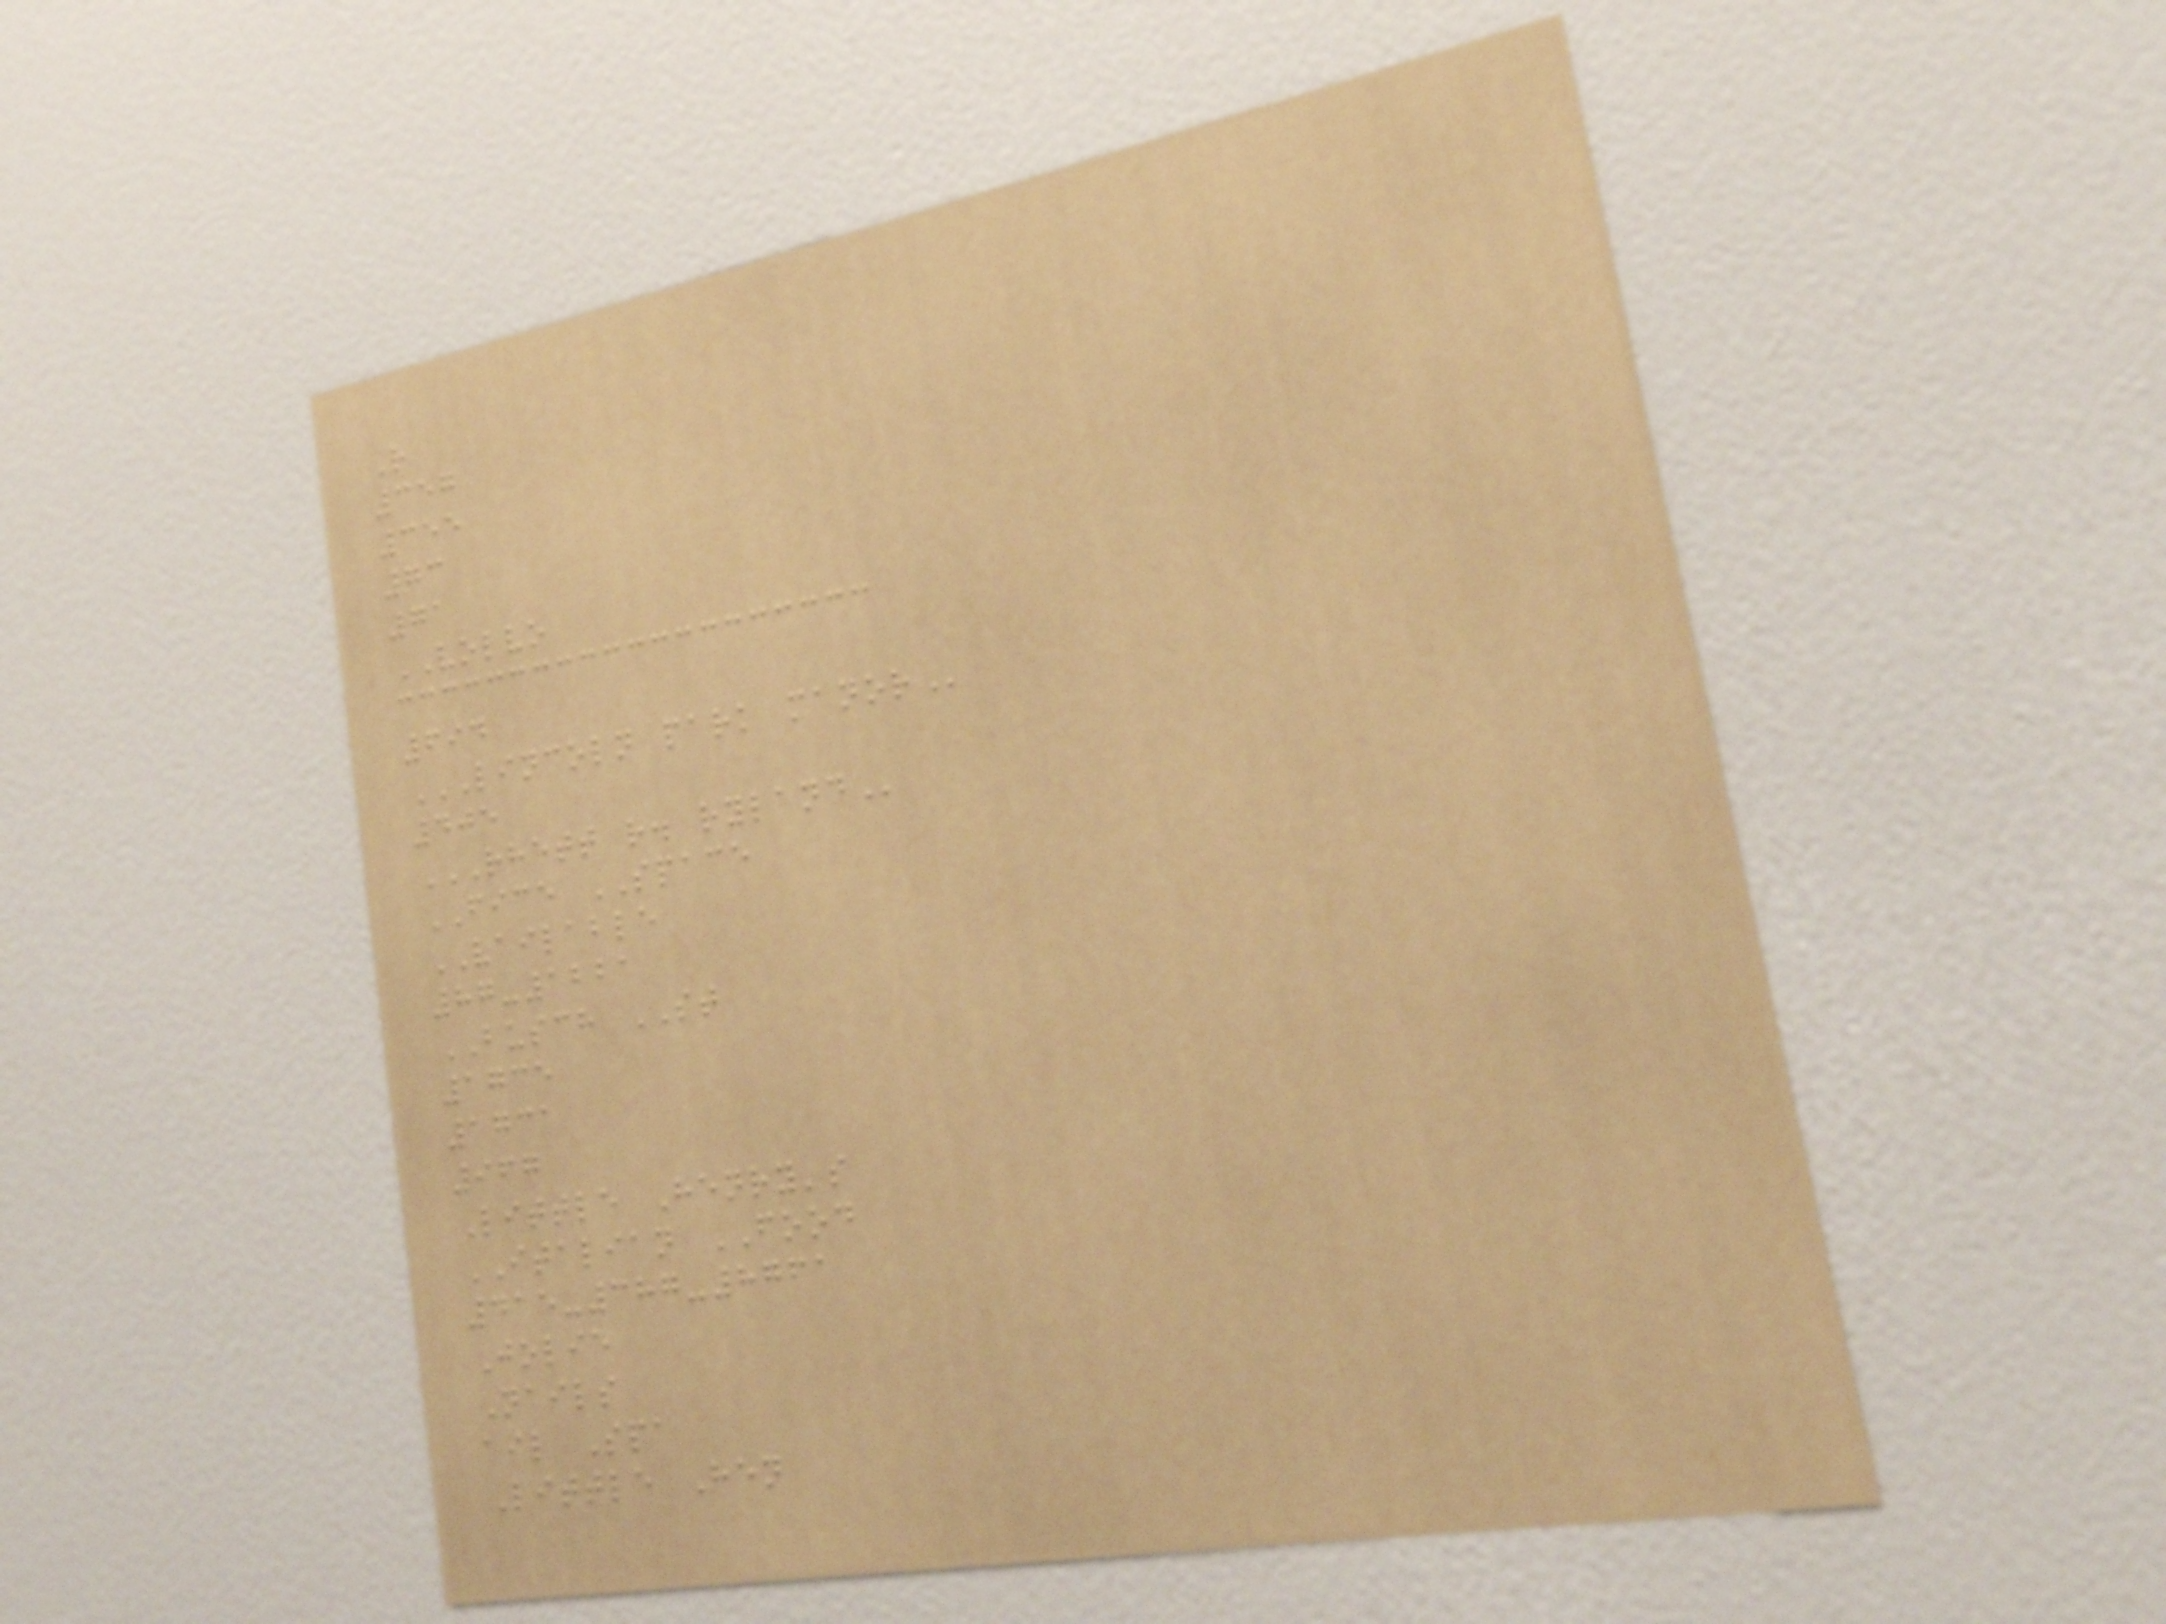R
357
355
73
71
VOLVO
694
LINCOLN PARK MANOR
405
RHETT R. RYLAND
FICE SPACE
VAILABLE
87-1221
BUSCH ST
1735
1731
967
Little Henry's
ITALIAN FOOD
415-387-8761
Jolie
Nails
ail Spa
Little Hen
